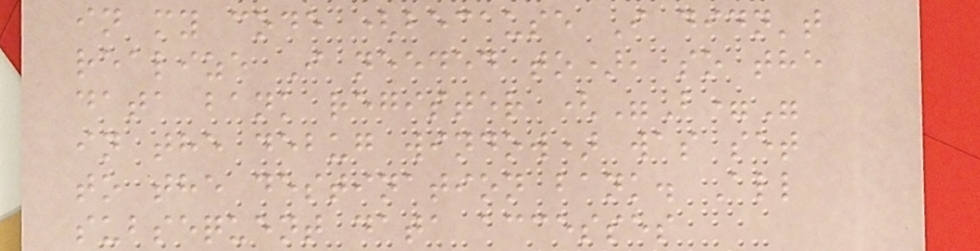in my code (because I didn't
realize I needed to), so the
data bank register ("B="
in the debug window) was set
to the destination bank. All
subsequent data accesses
